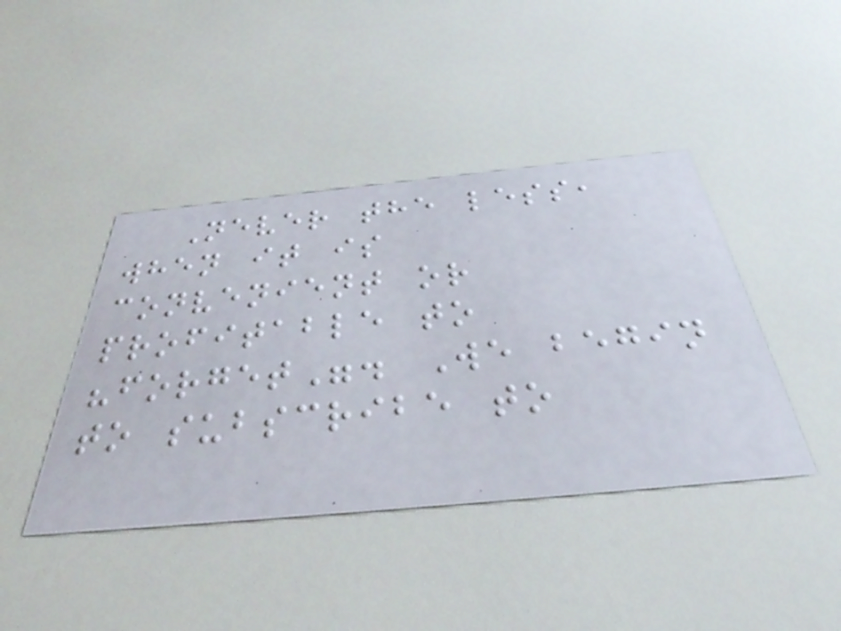Never the less,
when it is
convenient or
profitable to
"forget". We begin
to subscribe to
